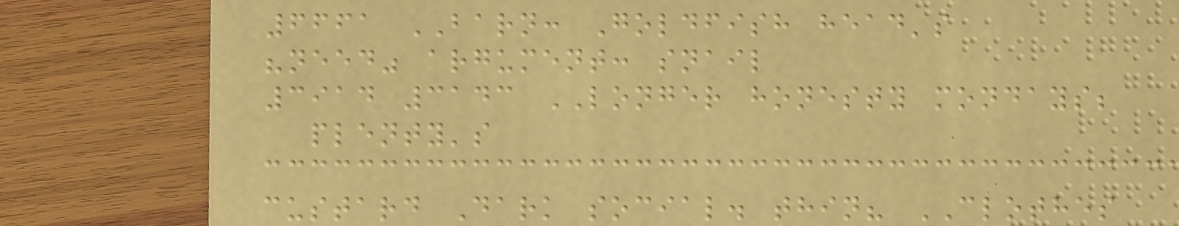6661 BARN: Goldfish head's
"need" argument: snail
3914 3143 LONGER honesty mondays;
plenty's
custard Dark social. thin? CLOTHES
